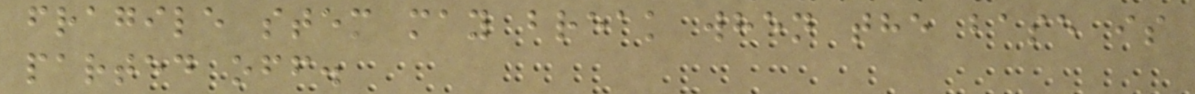fragile stem may break when the base is
parted off.
